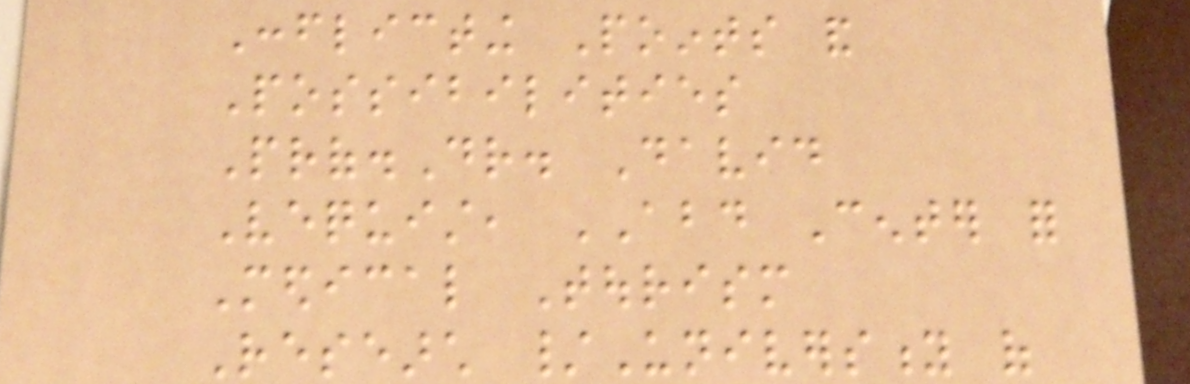Conflicting Points and
Possibilities
Prof.Dr. David
Vequist, ABD Center for
Medical Tourism
Research /University of
